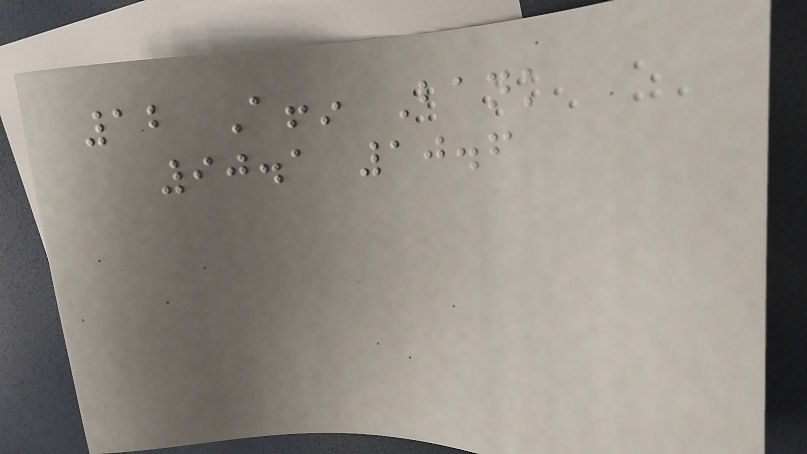12 Affin Bank
90.1 10.6
